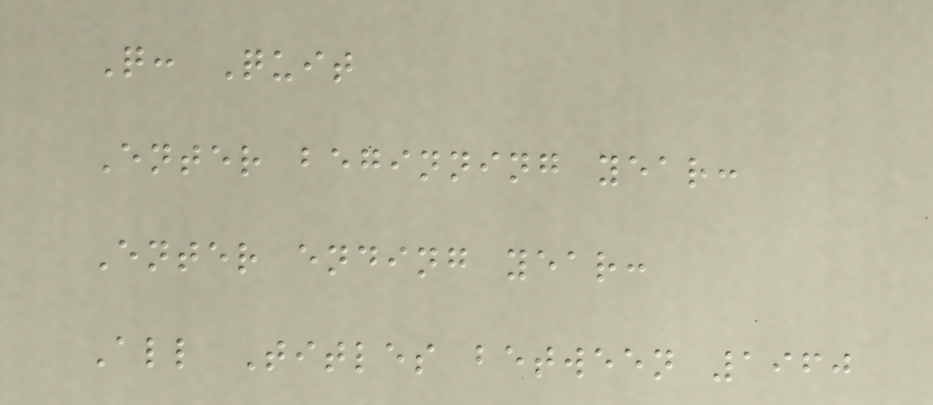Q: Quit
Enter beginning year:
Enter ending year:
All Titles between 1960
